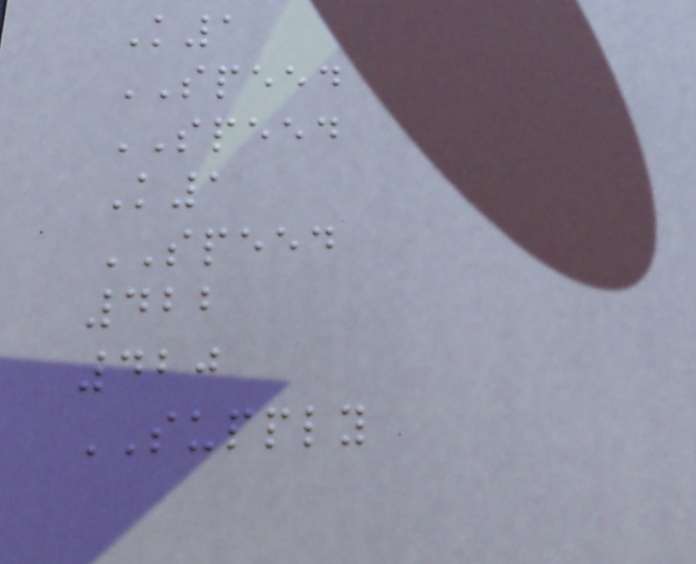K1
SPEED
SPEED
K1
SPEED
422
420
SUPPLY
